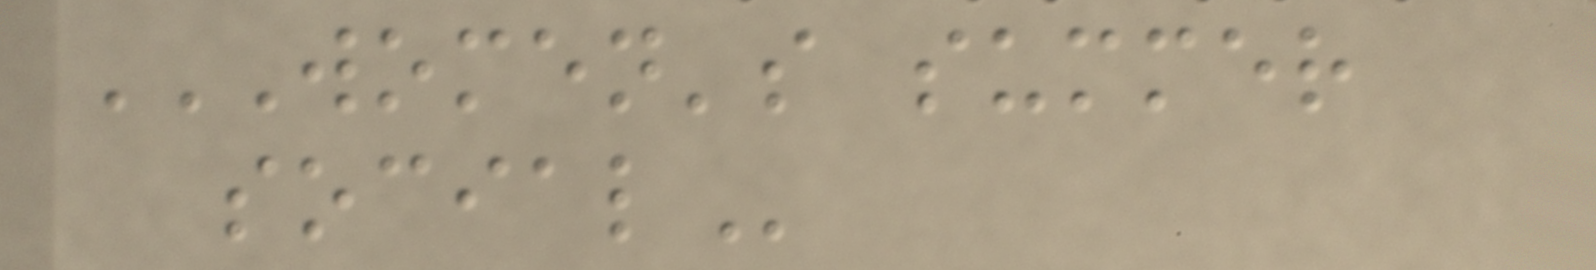WOMEN'S SUMMER
SOCIAL
